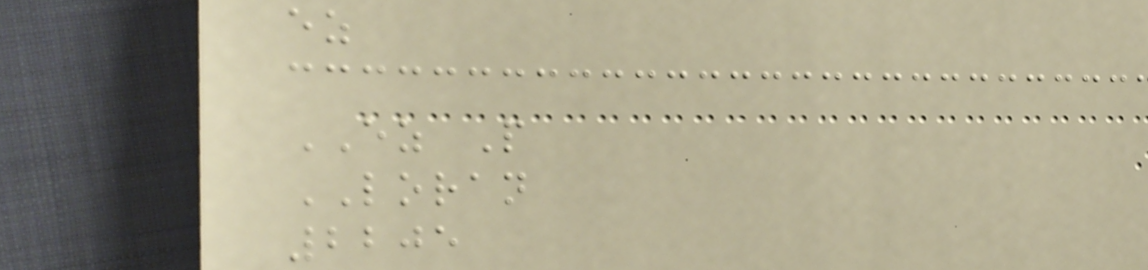ez
EZ P
LORAN
2205
